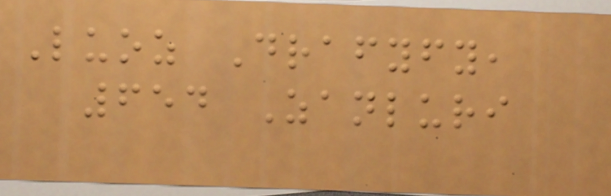Luoz Drafyfy,
654 Zanluri
